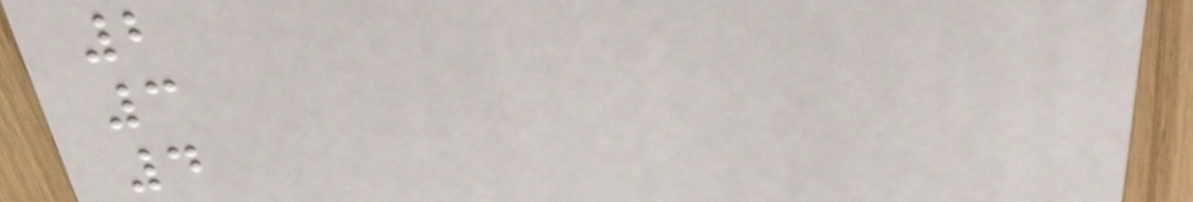2
3
4
